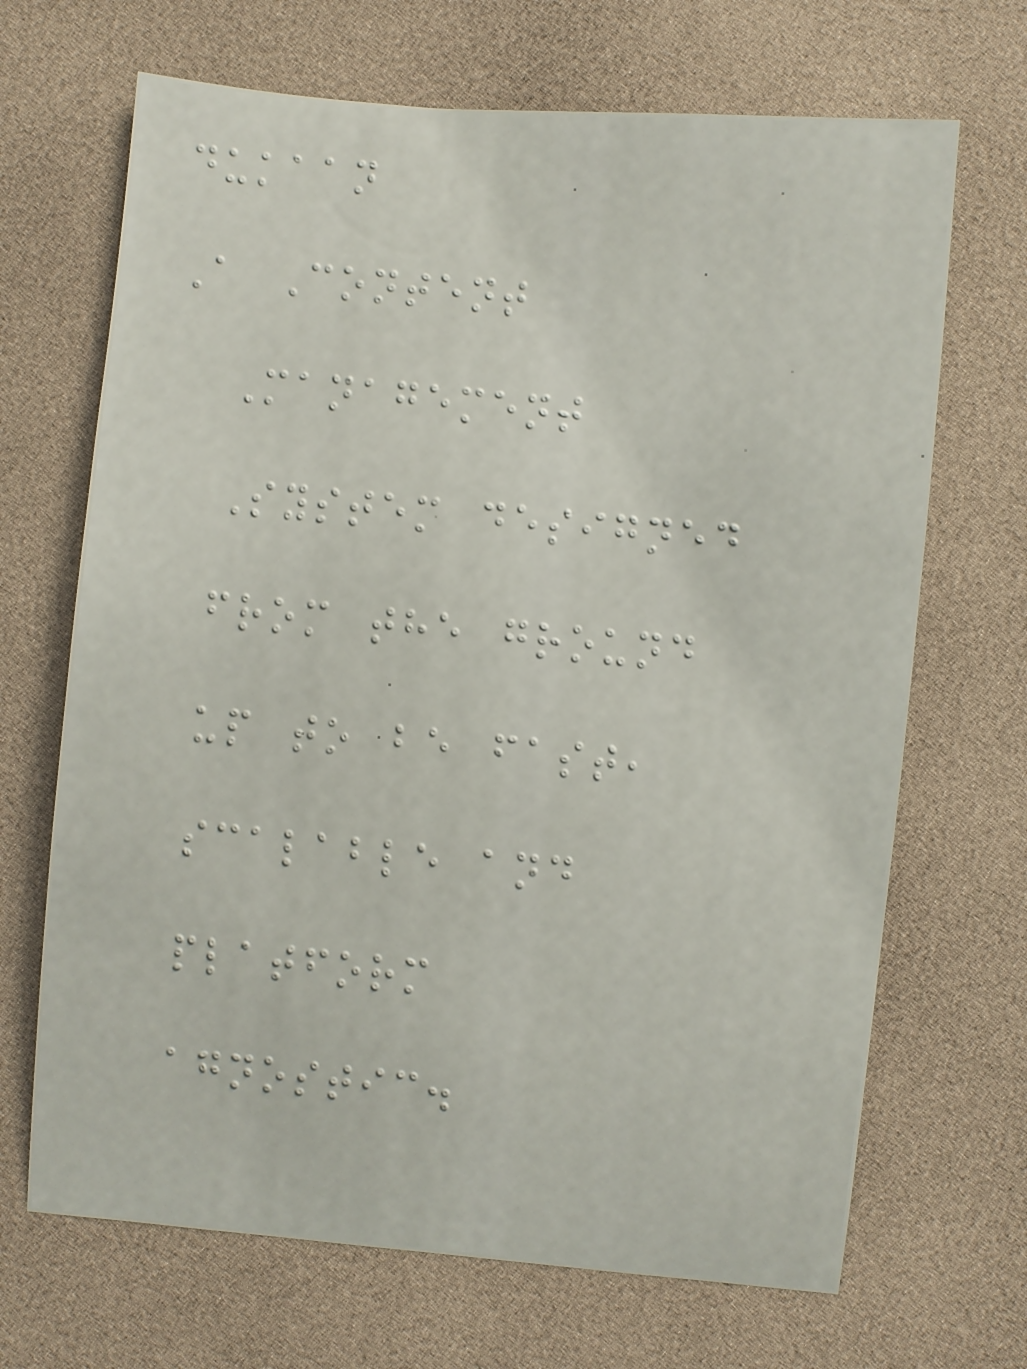dukaan
A Content
Management
System designed
from the ground
up to be fast,
scalable and
platform
agnostic.
